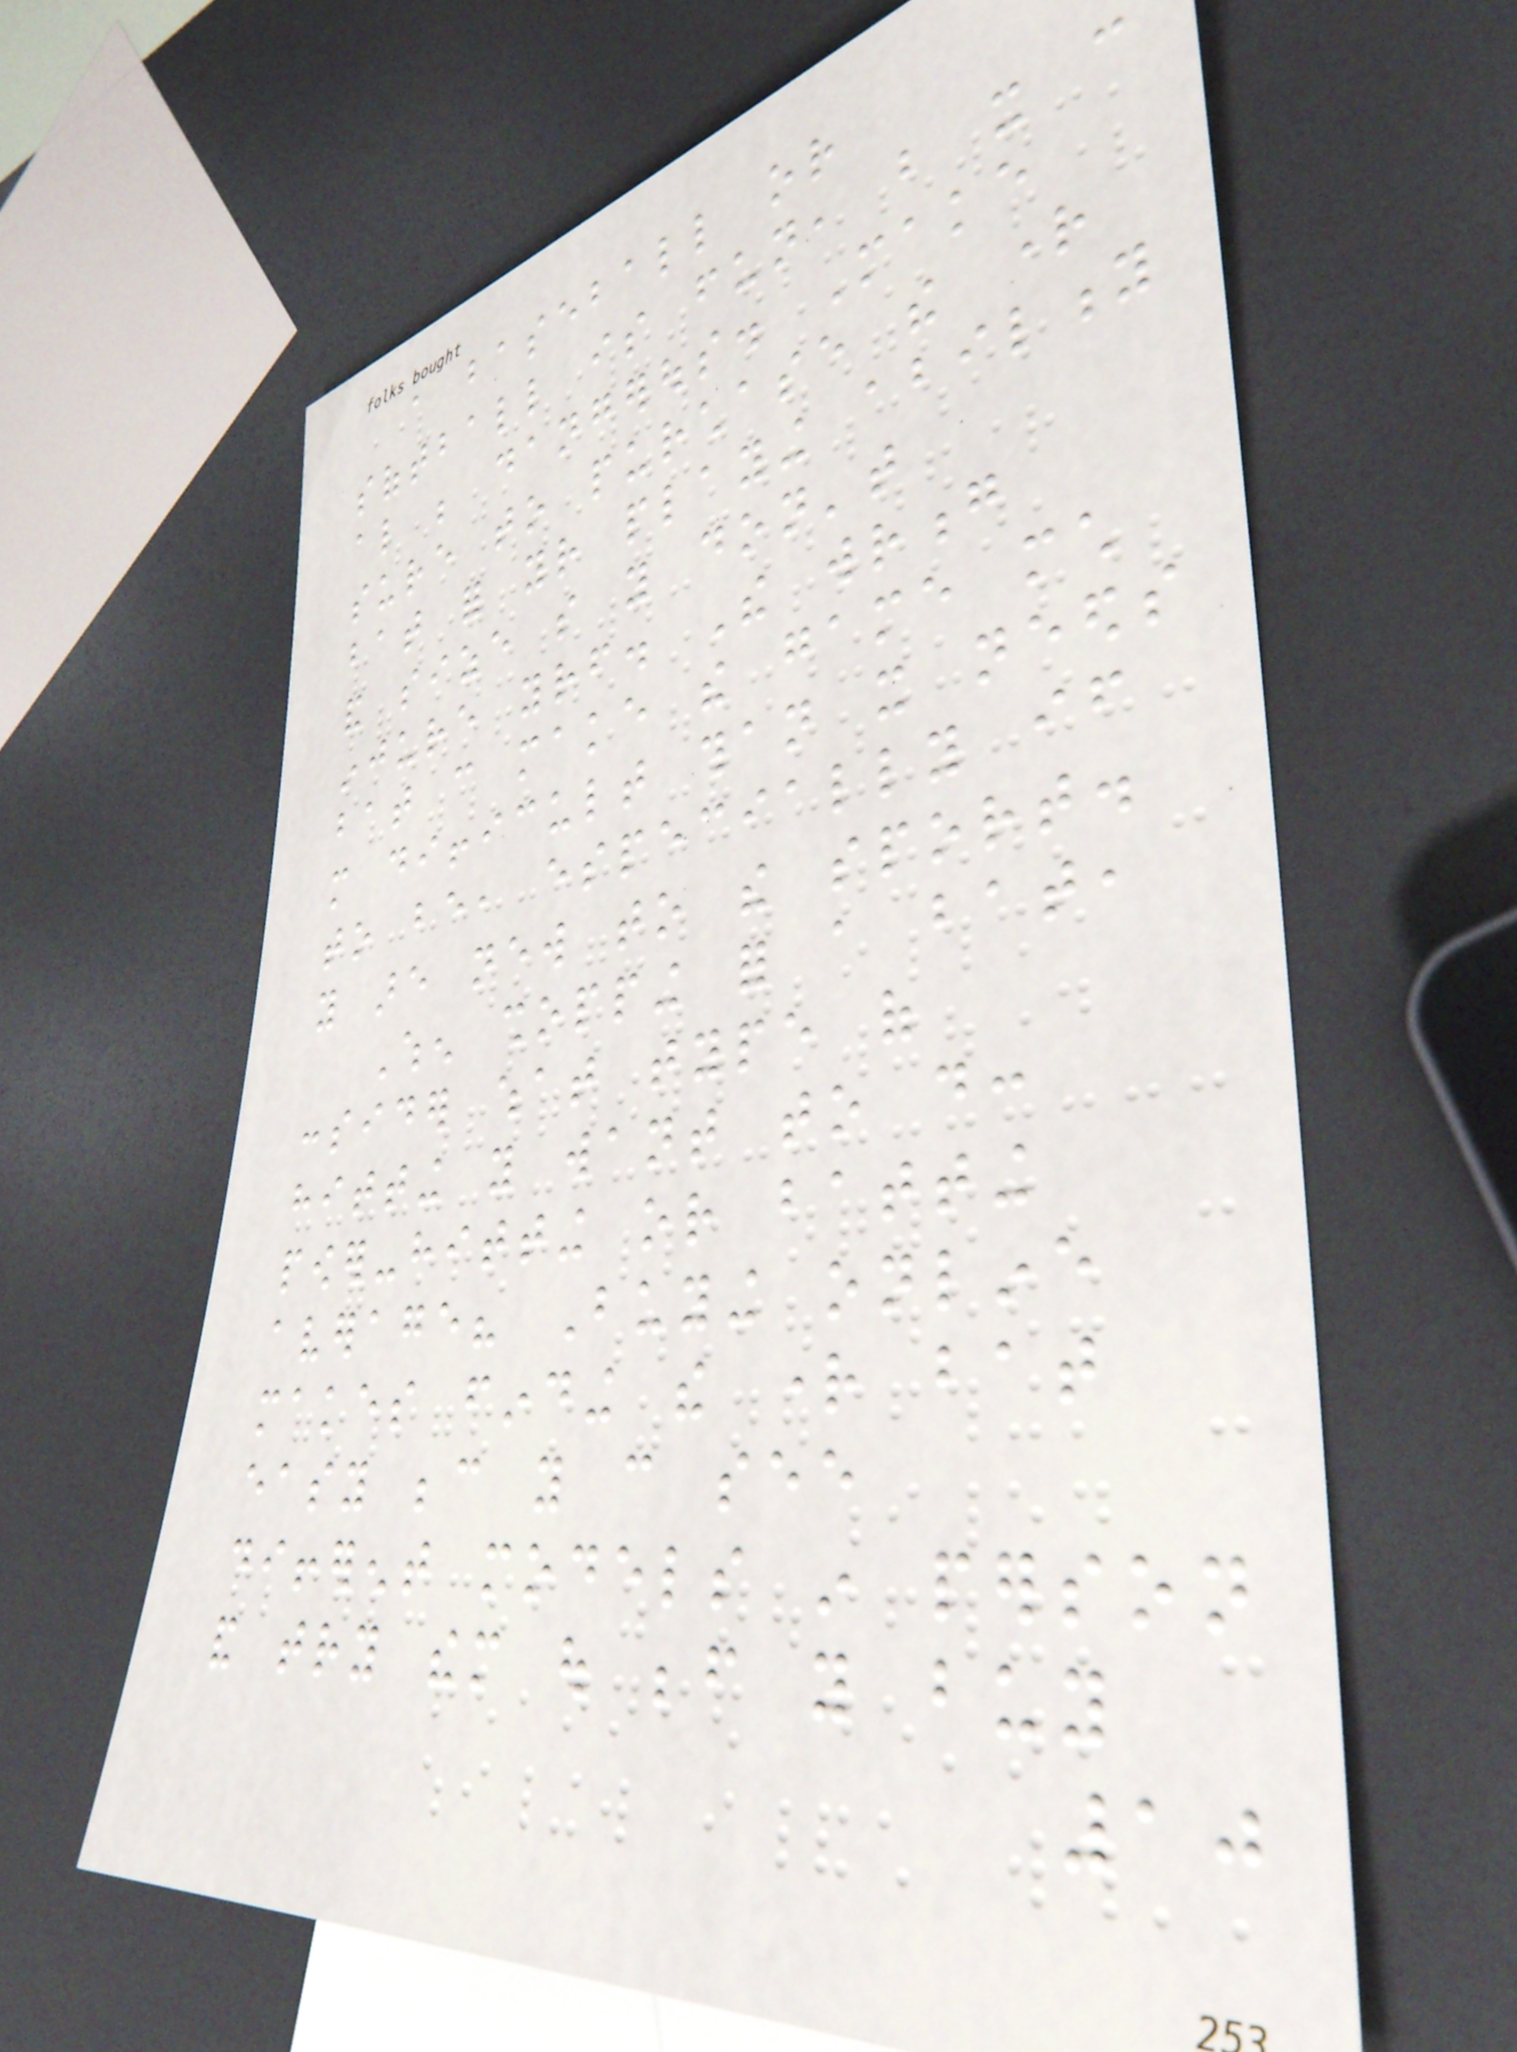a baseball or
softball is fun, but it can
also be dangerous. Make
sure to purchase the right
bat for your playing ability
and size so you don't
injure yourself. The wrong
bat can make the game much
more difficult than it needs
to be, especially if
you are new to the sport.
When shopping for a bat,
consider what type of
hitting you want to do:
power-hitting or batting
average? Buying online
makes finding the right bat
easy because you can see
different models in person
and try them out before you buy
10
